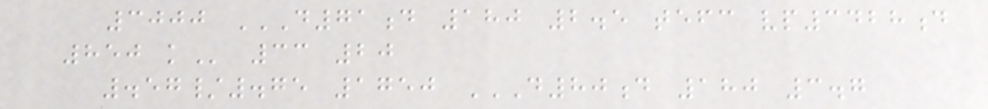3000 D71D 180 2.5 TEFC VP3428D
850 K 33 20
.57/.75 1750 D80D 180 3.7
